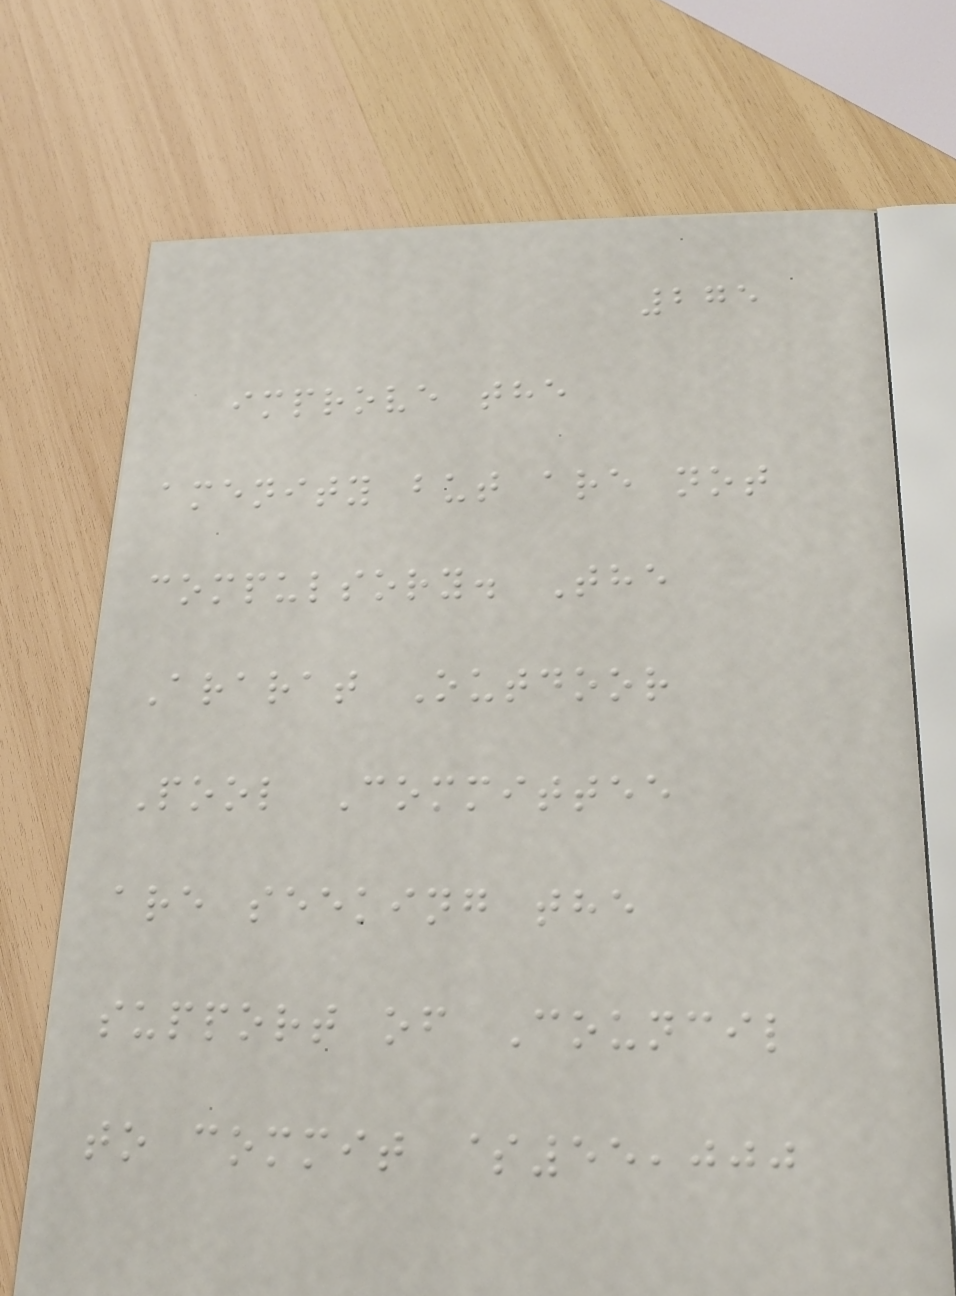275
improve the
amenity but are not
compulsory. The
Ararat Outdoor
Pool Committee
are seeking the
support of Council
to commit $55,000
